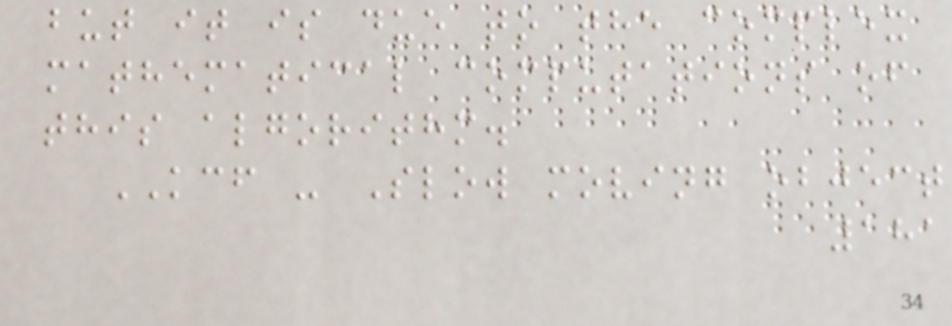but it is due to the complex
mathematical computations of
this algorithm.
KCF - Slow moving object
181
